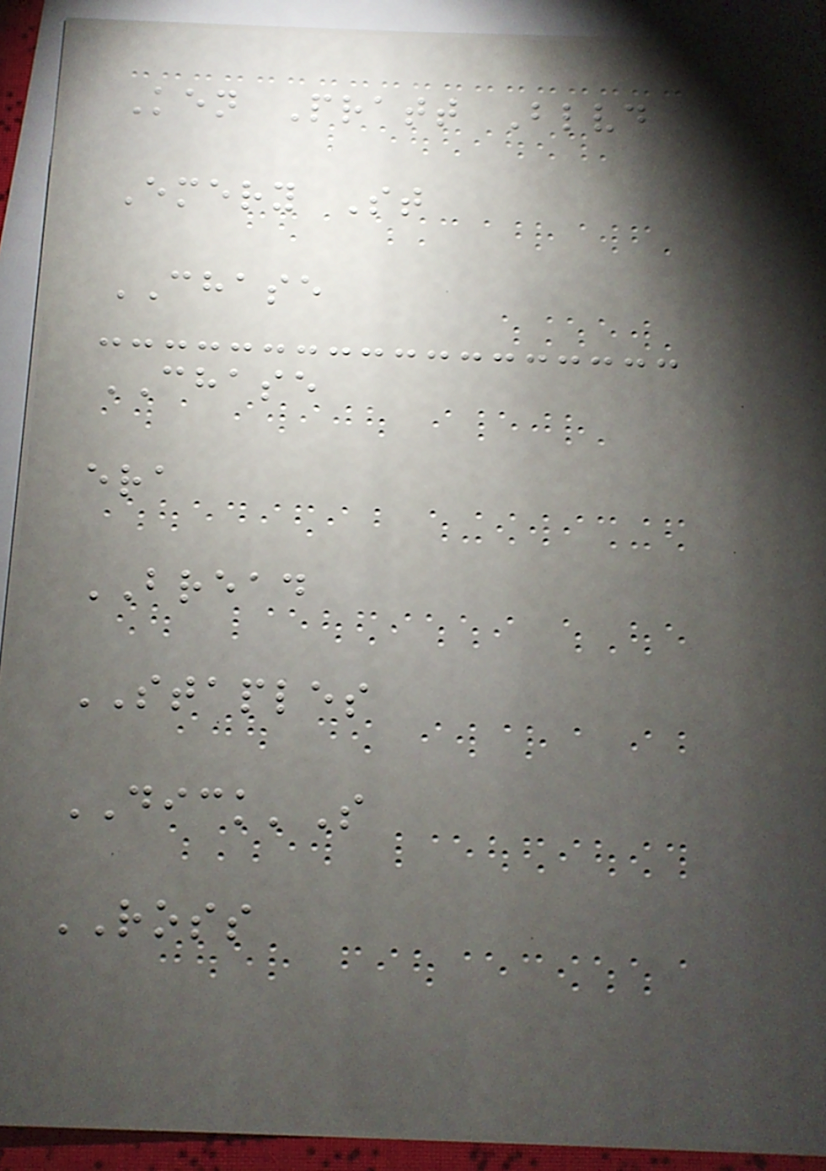Ken Pratt Blvd
Emery St
CHASE
CHASE
era
BREAD
STAPLES
DICK'S
ROSS
